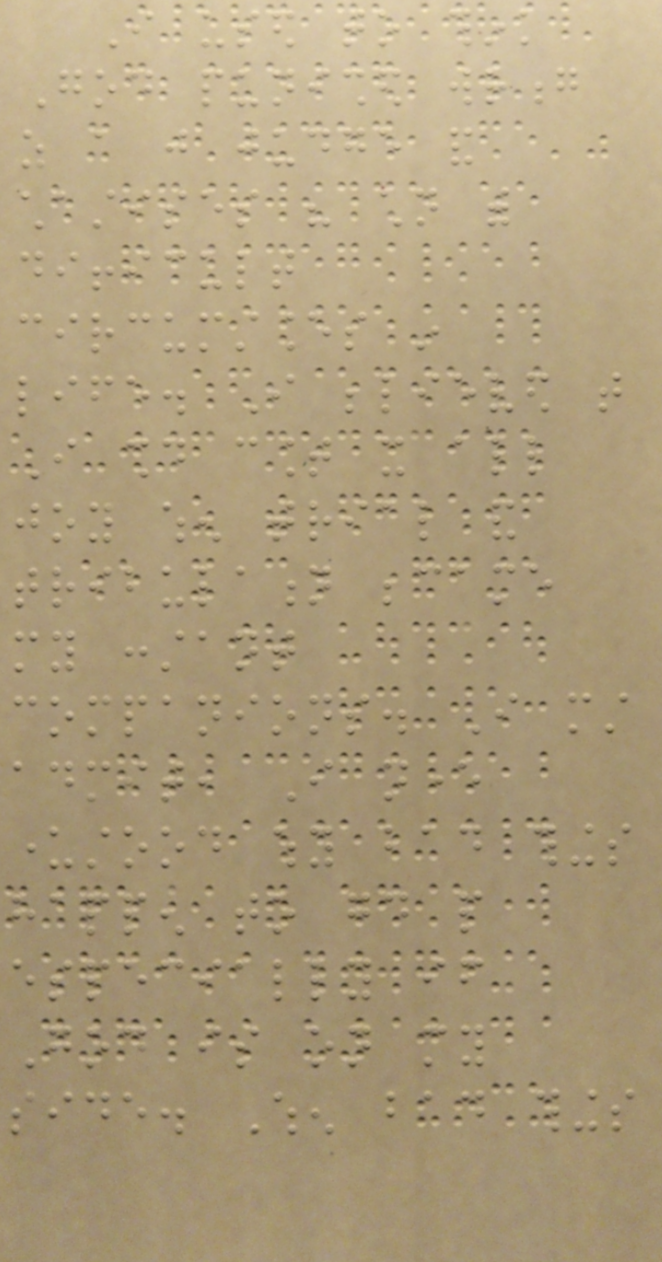I used to think
God punished wrong
as a just judge and
chastises his children with
difficult
circumstances in
life. I believed that
I should count it all
joy when trial and
tribulation became
my constant
companions. I must
admit, I never
understood why bad things
happen to good people
especially if
God is on my
side. When bad things
